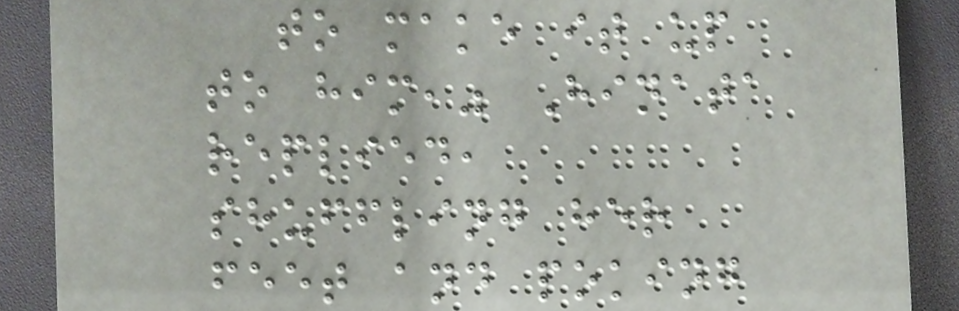to make it up
to him," Hinata
replied,
shuffling her
feet and poking
